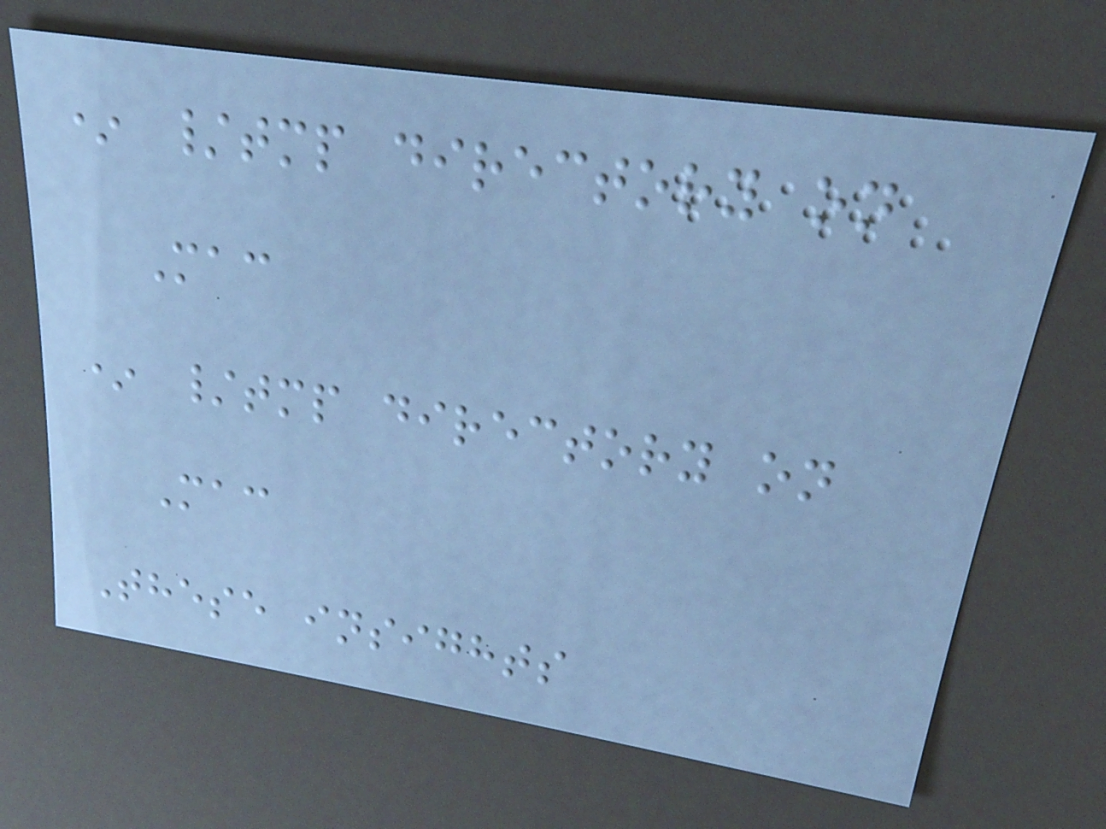* /tmp directory on
Mac
* /tmp directory on
Mac
These insights
